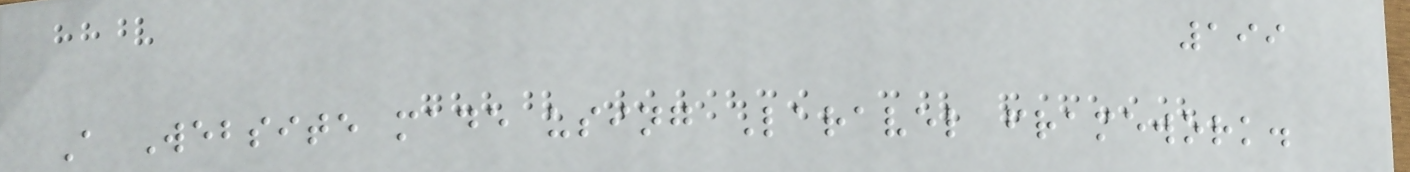199
A Website made using Laravel framework.
